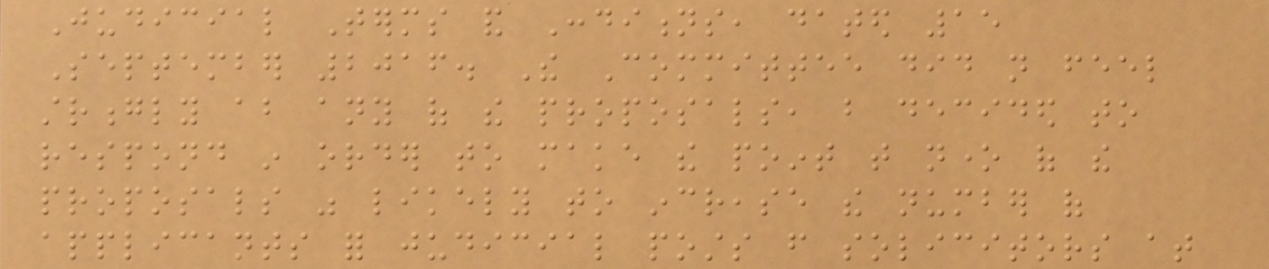Judicial Terms and Conditions, dated 15
September 2016. The Committee did not feel
strongly about any of the proposals, but decided to
respond in order to make the point that none of the
proposals was likely to increase the number of
applicants for judicial posts from solicitors at
